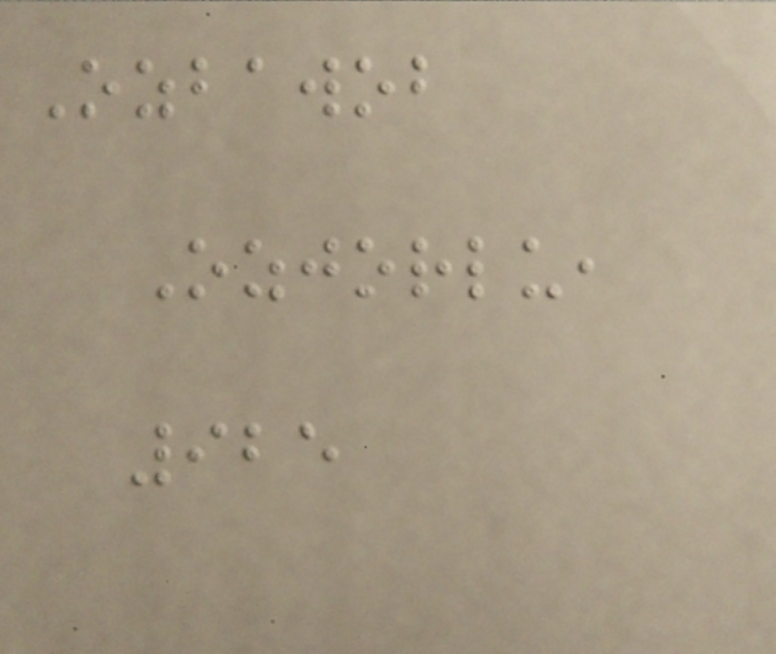Ozbawob
Ozjorlu,
925
